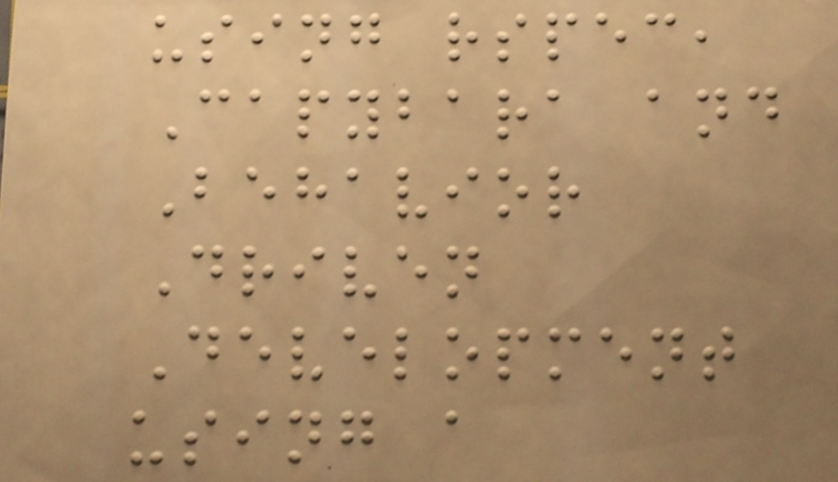using rspec,
Capybara and
Behavior
Driven
Development
using a
